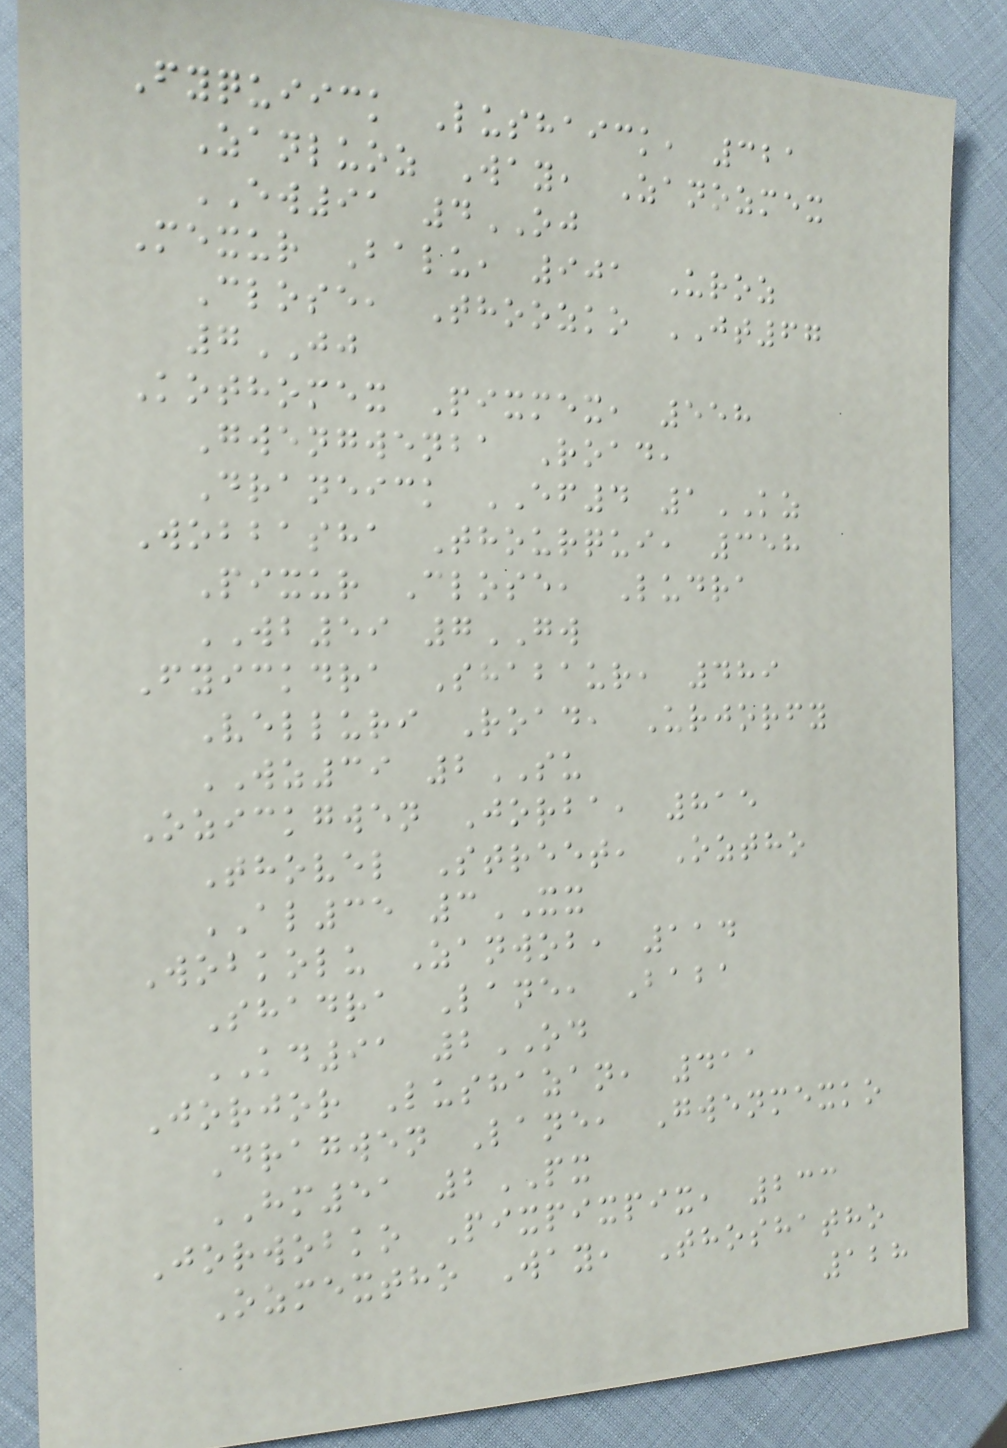Fyquiick Lushaick, 321
Zanluoz Way, Zanozmex
EW91 4OJ
Mexur Balu, 901 Uroz
Close, Thoozko JT67
7JJ
Kothomex Pixmex, 558
Gwengwenba Road,
Draneick EF4 1KZ
Wobbasha Thourqui, 358
Pixur Close, Ludra
WB59 7GW
Fyickdra Shabaur, 489
Velluri Road, Urjorfy
WZ39 2SU
Ozickgwen Jorba, 815
Thovel Street, Oztho
AL35 3XX
Wobkolu Zanwob, 114
Shadra Lane, Baba
KD91 2OD
Jorjor Lushazan, 411
Dragwen Lane, Gwenmexko
HM51 2PX
Jorwobko Pixpixpix, 233
Ozmextho Way, Thoshatho
128
